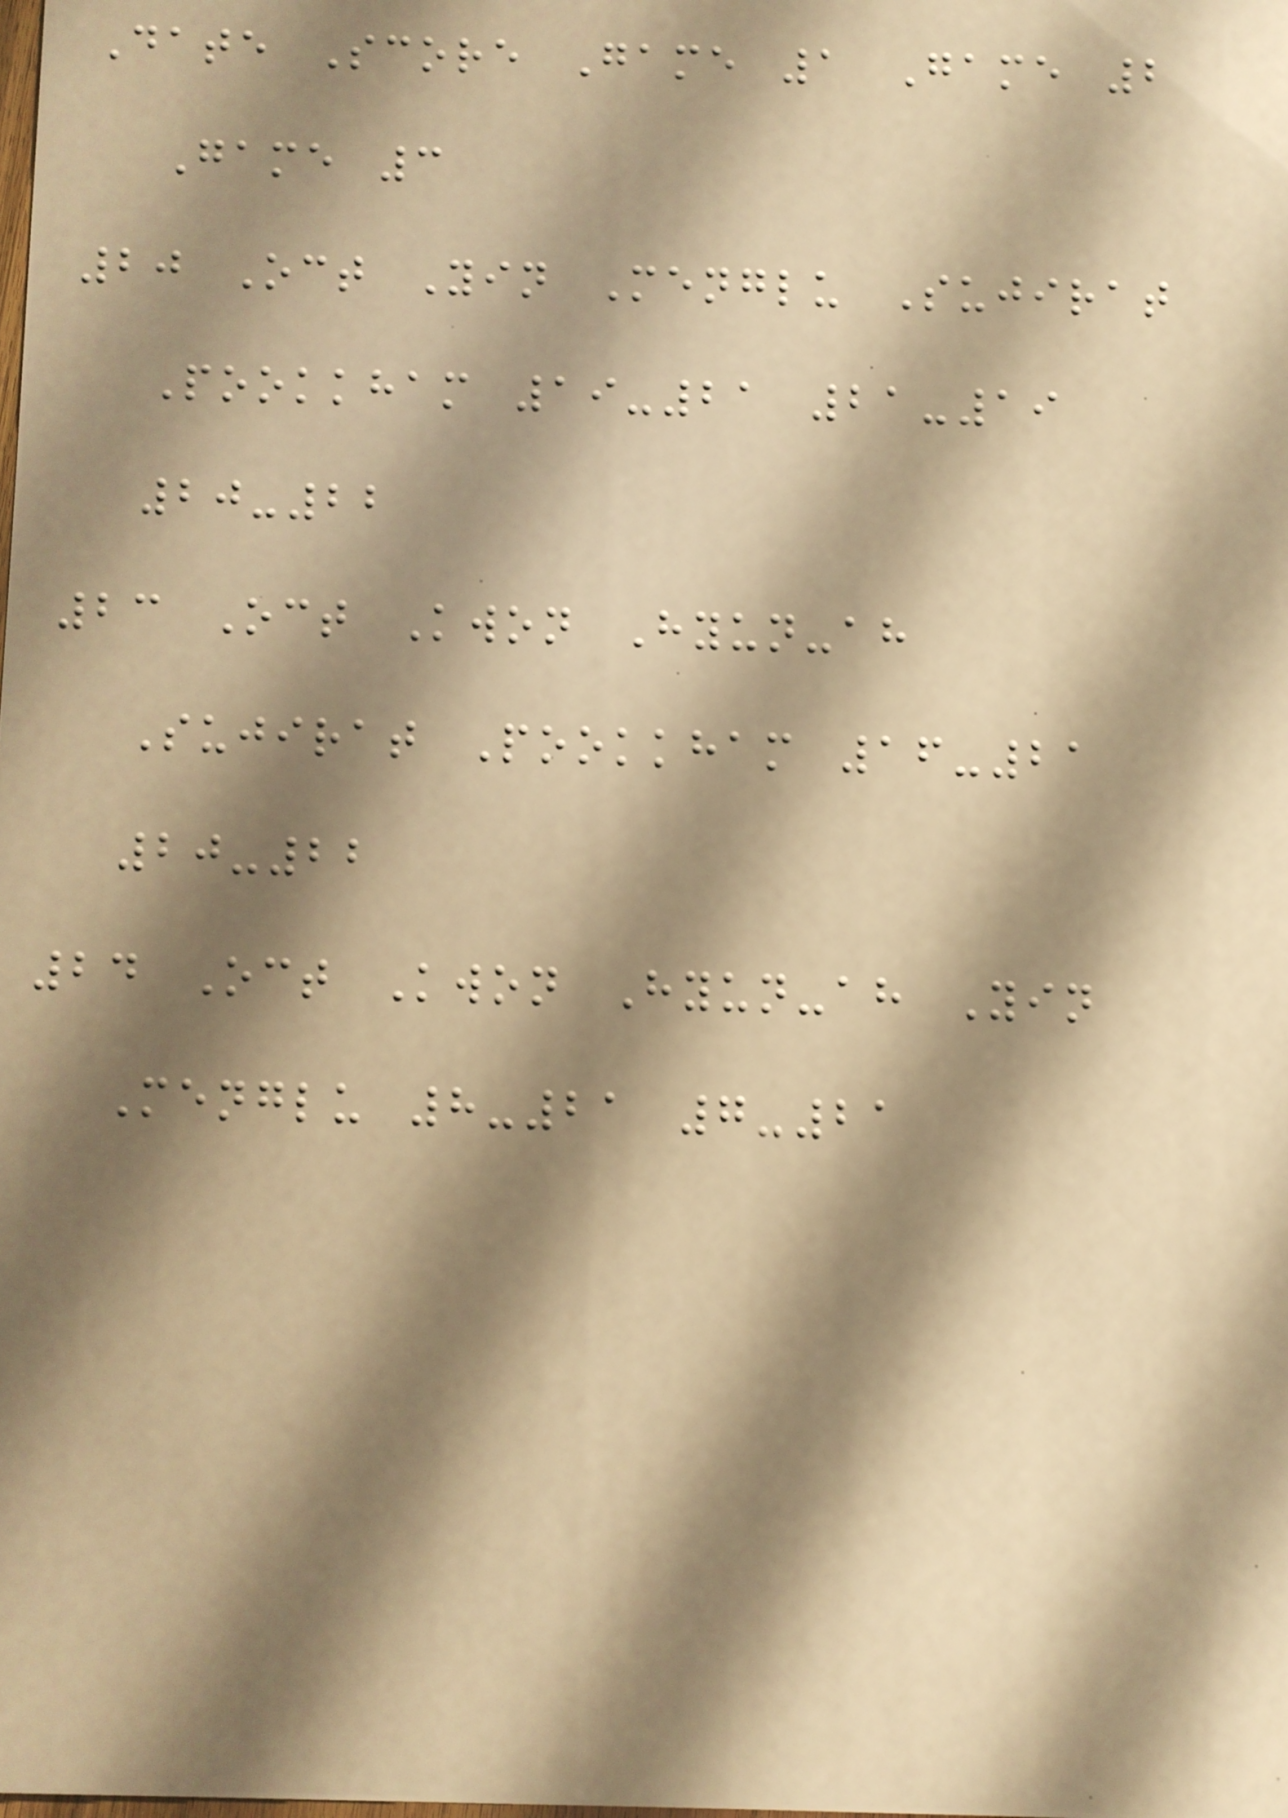Date Score Game 1 Game 2
Game 3
20 Oct Yin Menglu Sujirat
Pookkham 19-21 21-19
20-22
23 Oct Kwon Hyun-ah
Sujirat Pookkham 16-21
20-22
24 Oct Kwon Hyun-ah Yin
Menglu 8-21 7-21
